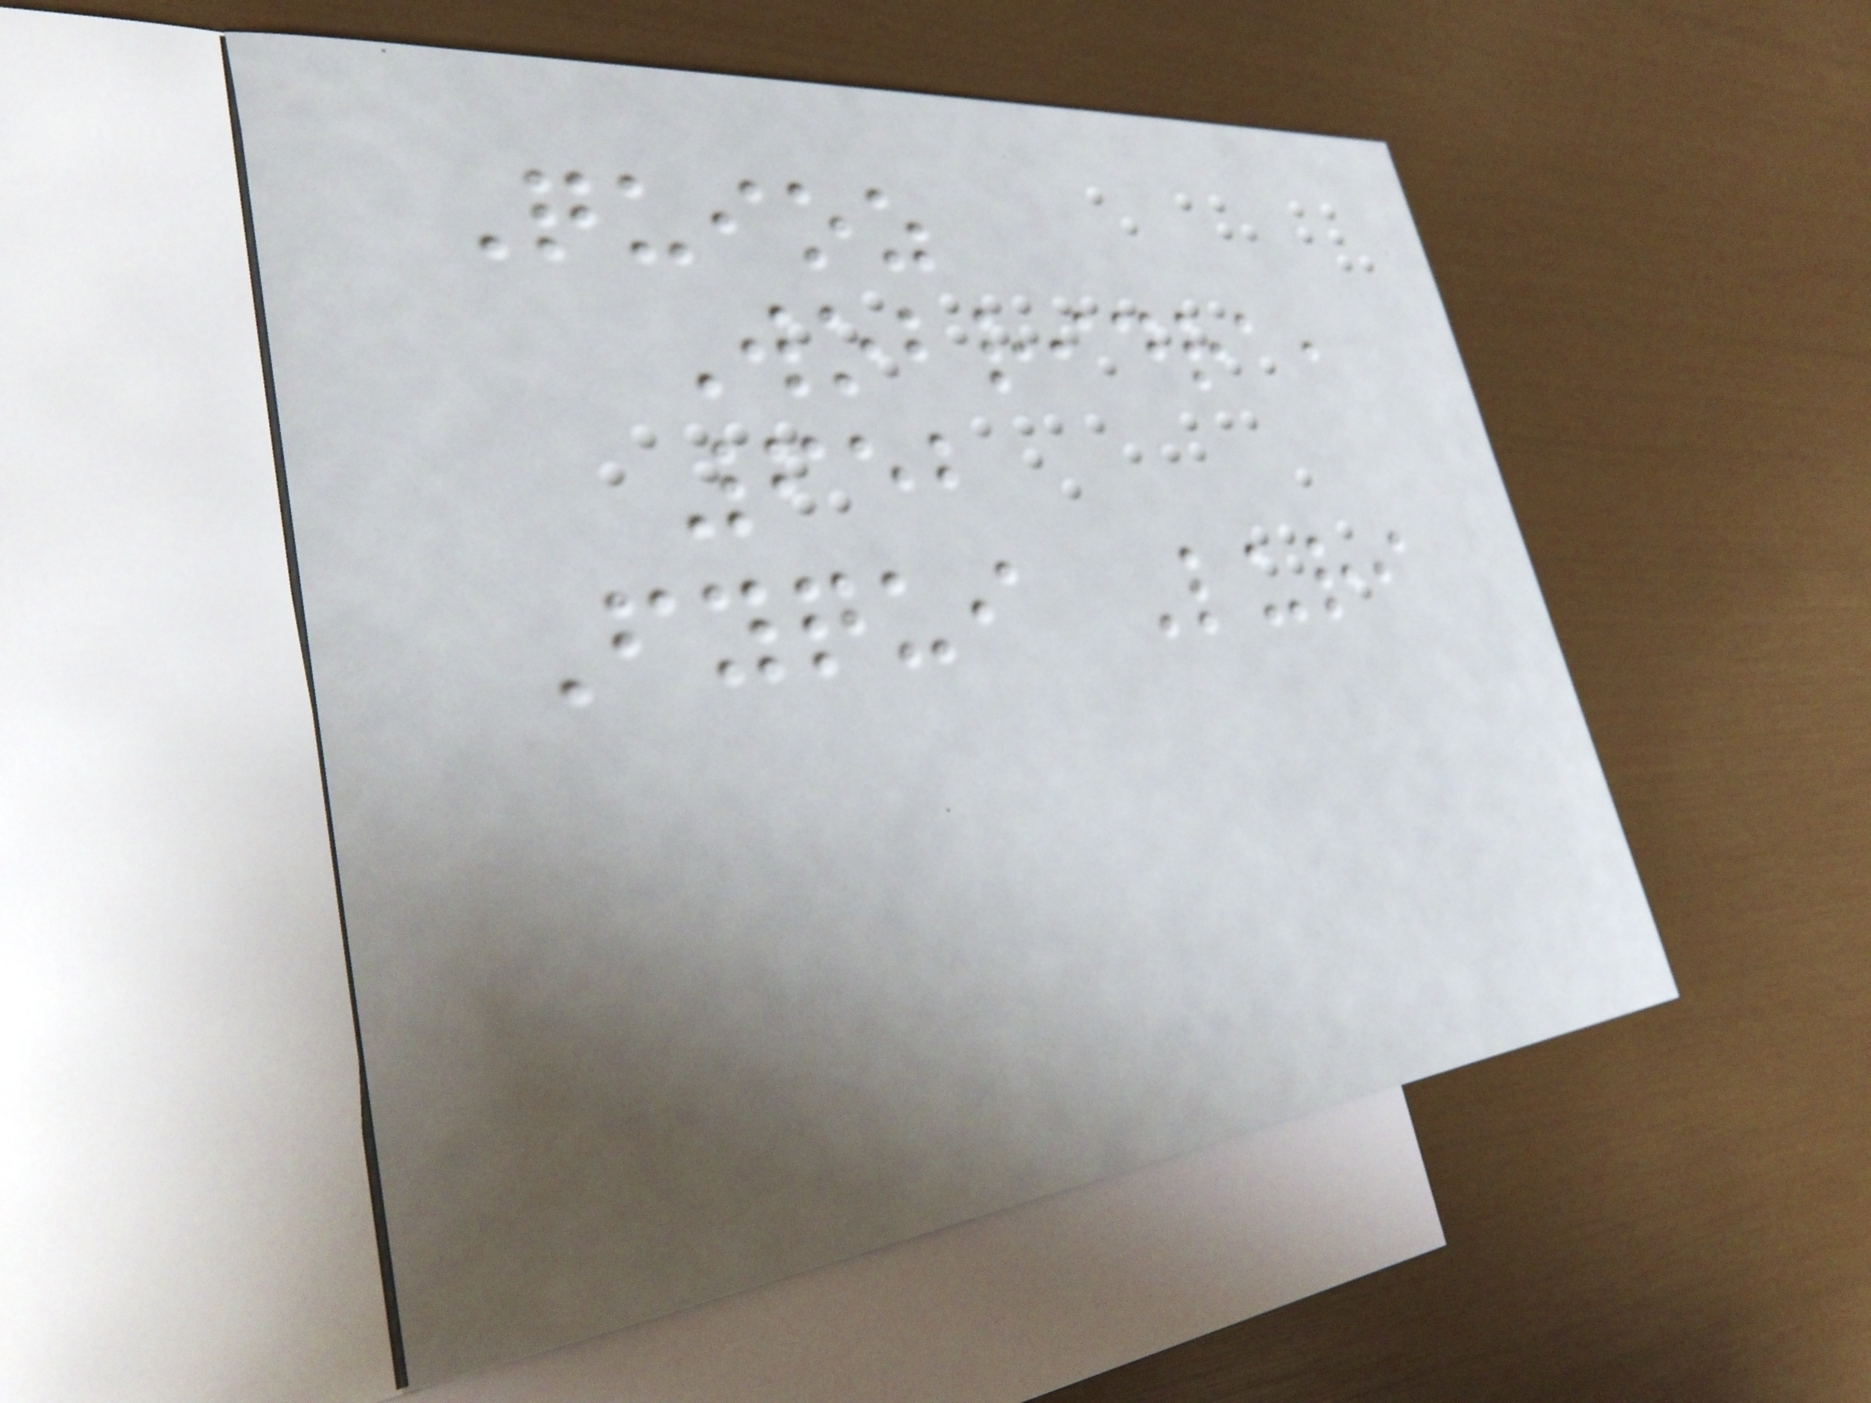Quioz
Wobridra,
652
Fyqui Luri
